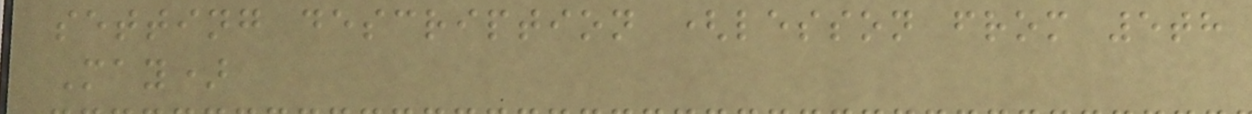setting description (lesson from 5th
May)
